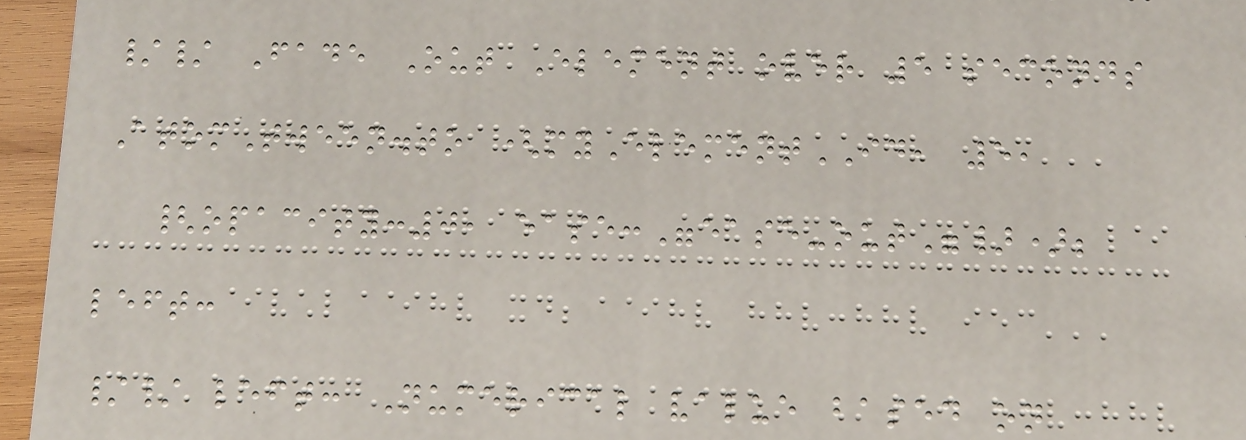// Fade Out Element over 5 seconds
AtomTween.to (myElementID, 5,
{opacity:0, ease:"ease-out"});
left:
// left: Numerical value based on
